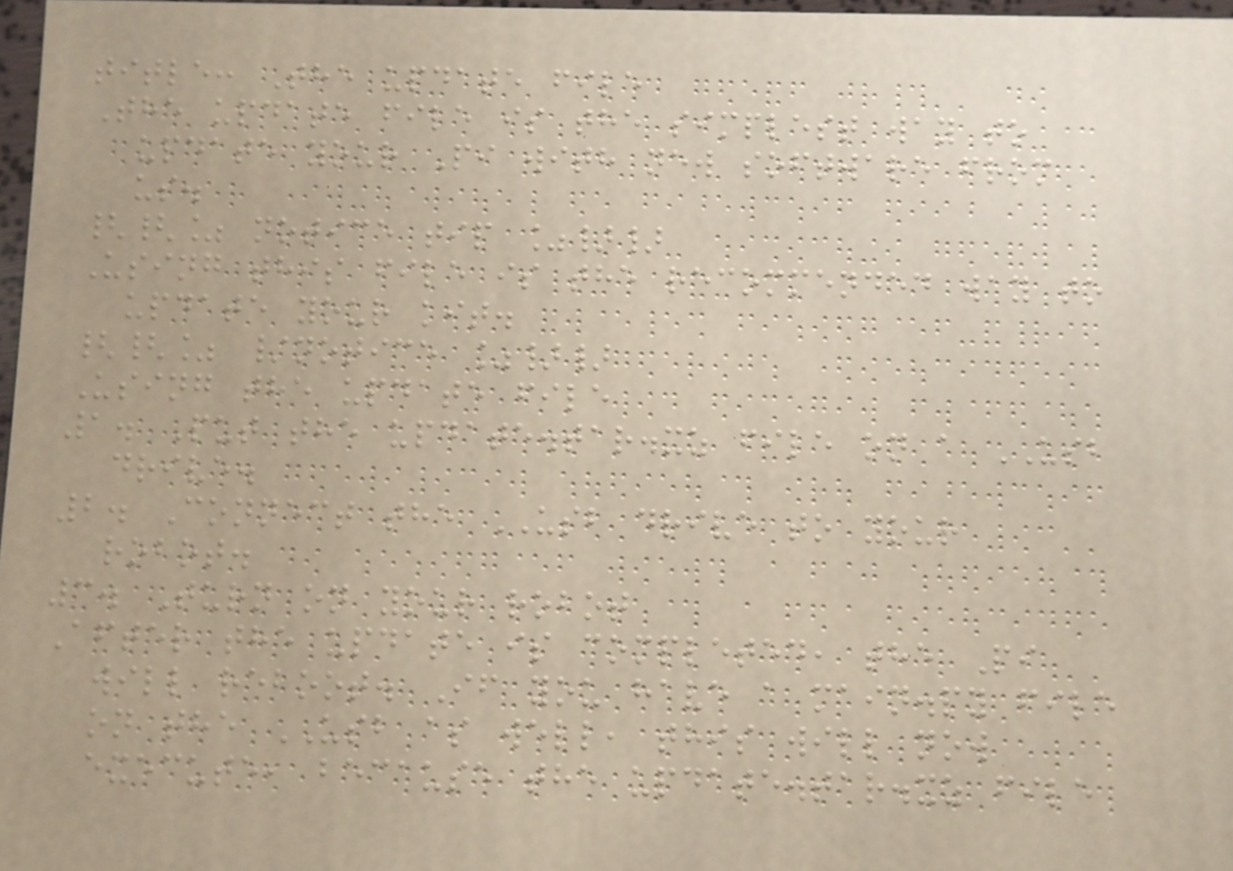title: The update file
The update file is the simplest way to
update your Pi with new software from
us.
{{% notice tip %}}
Using this file is the recommended way to
update your kit.
{{% /notice %}}
Using the update file
1. Put the update.tar.xz file on a USB
drive.
2. Connect the USB drive to your
robot.
3. Turn on your robot
After the update is completed, the Pi
will reboot. If you have a main.py file
on the USB as well, this will now
execute, because the update.tar.xz file
